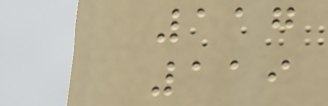117
119
